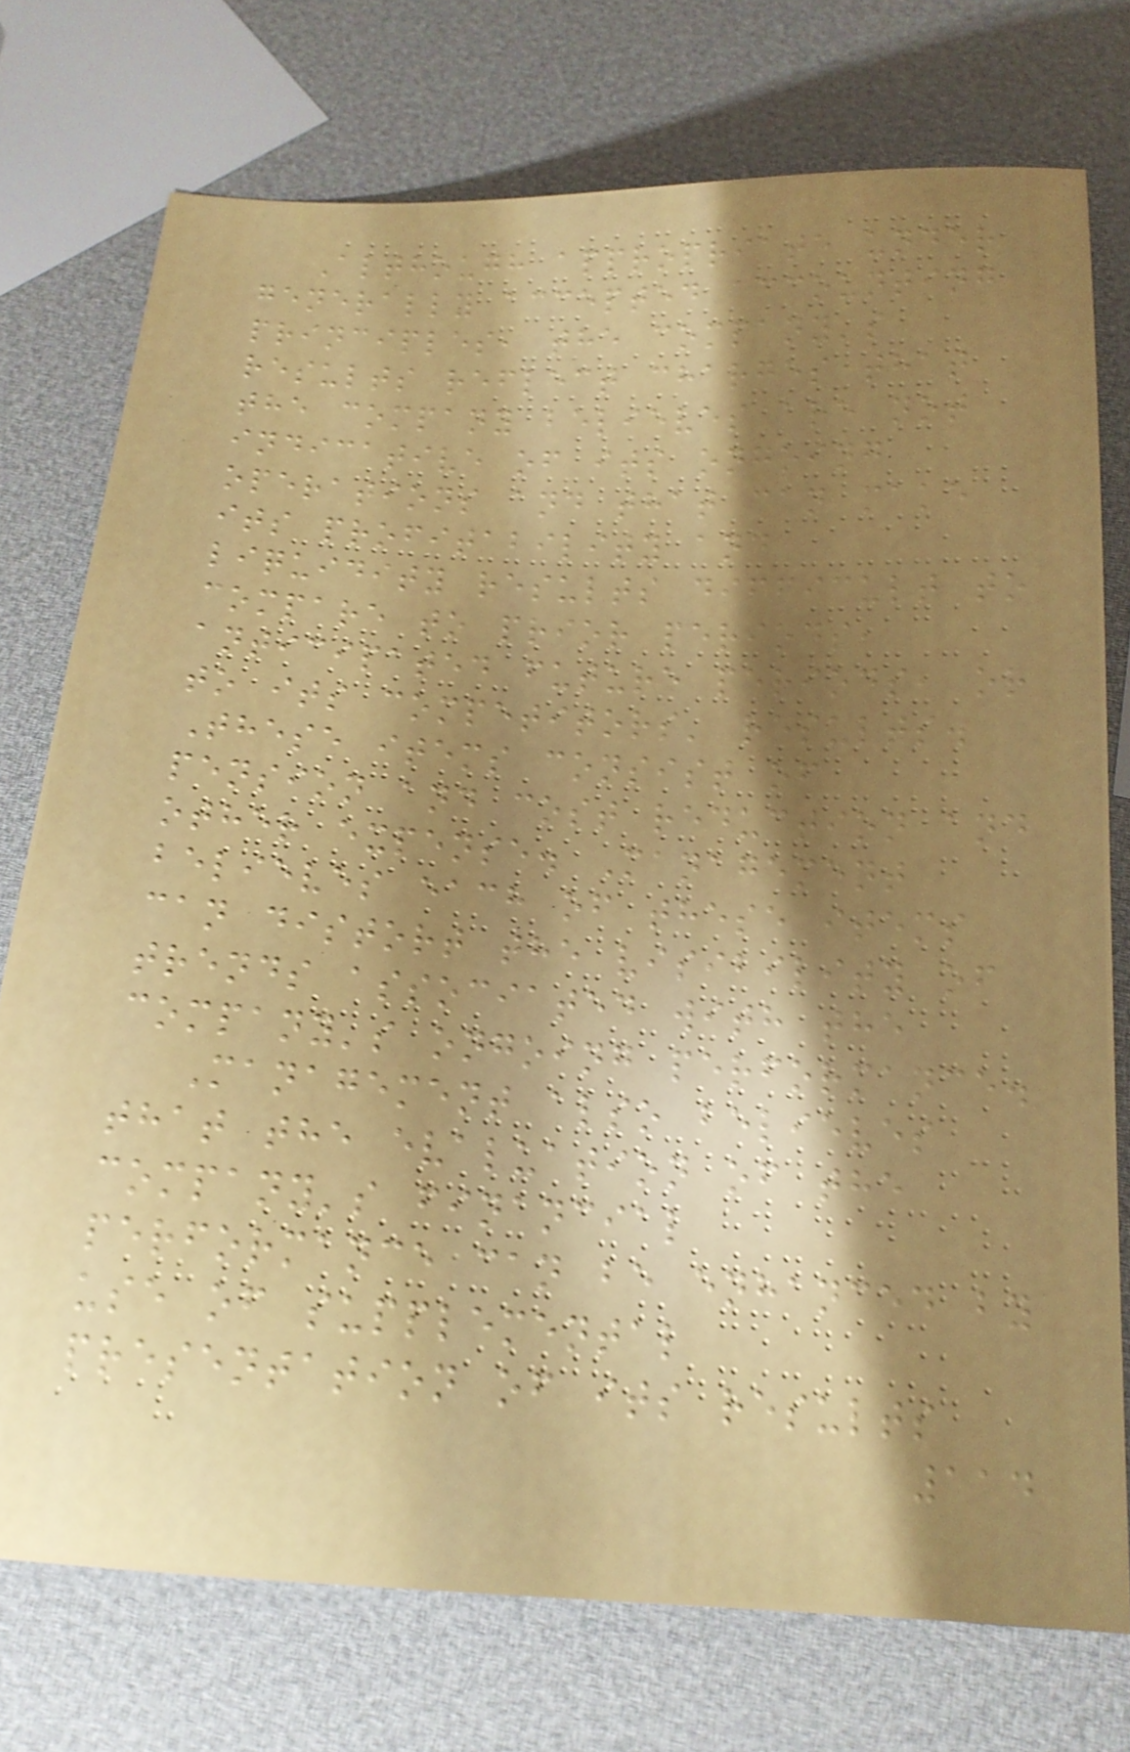Although appropriate under
generally accepted accounting
principles, the company's
results reflect charges that
the company believes are not
indicative of its ongoing
operations and that can make
its profitability and
liquidity results difficult to
compare to prior periods,
anticipated future periods, or
to its competitors' results.
These items consist of
pension and cost reduction and
other expense. Management
believes each of these items
can distort the visibility of
trends associated with the
company's ongoing performance.
Management also believes
that the evaluation of the
company's financial
performance can be enhanced by
use of supplemental
presentation of its results
114
